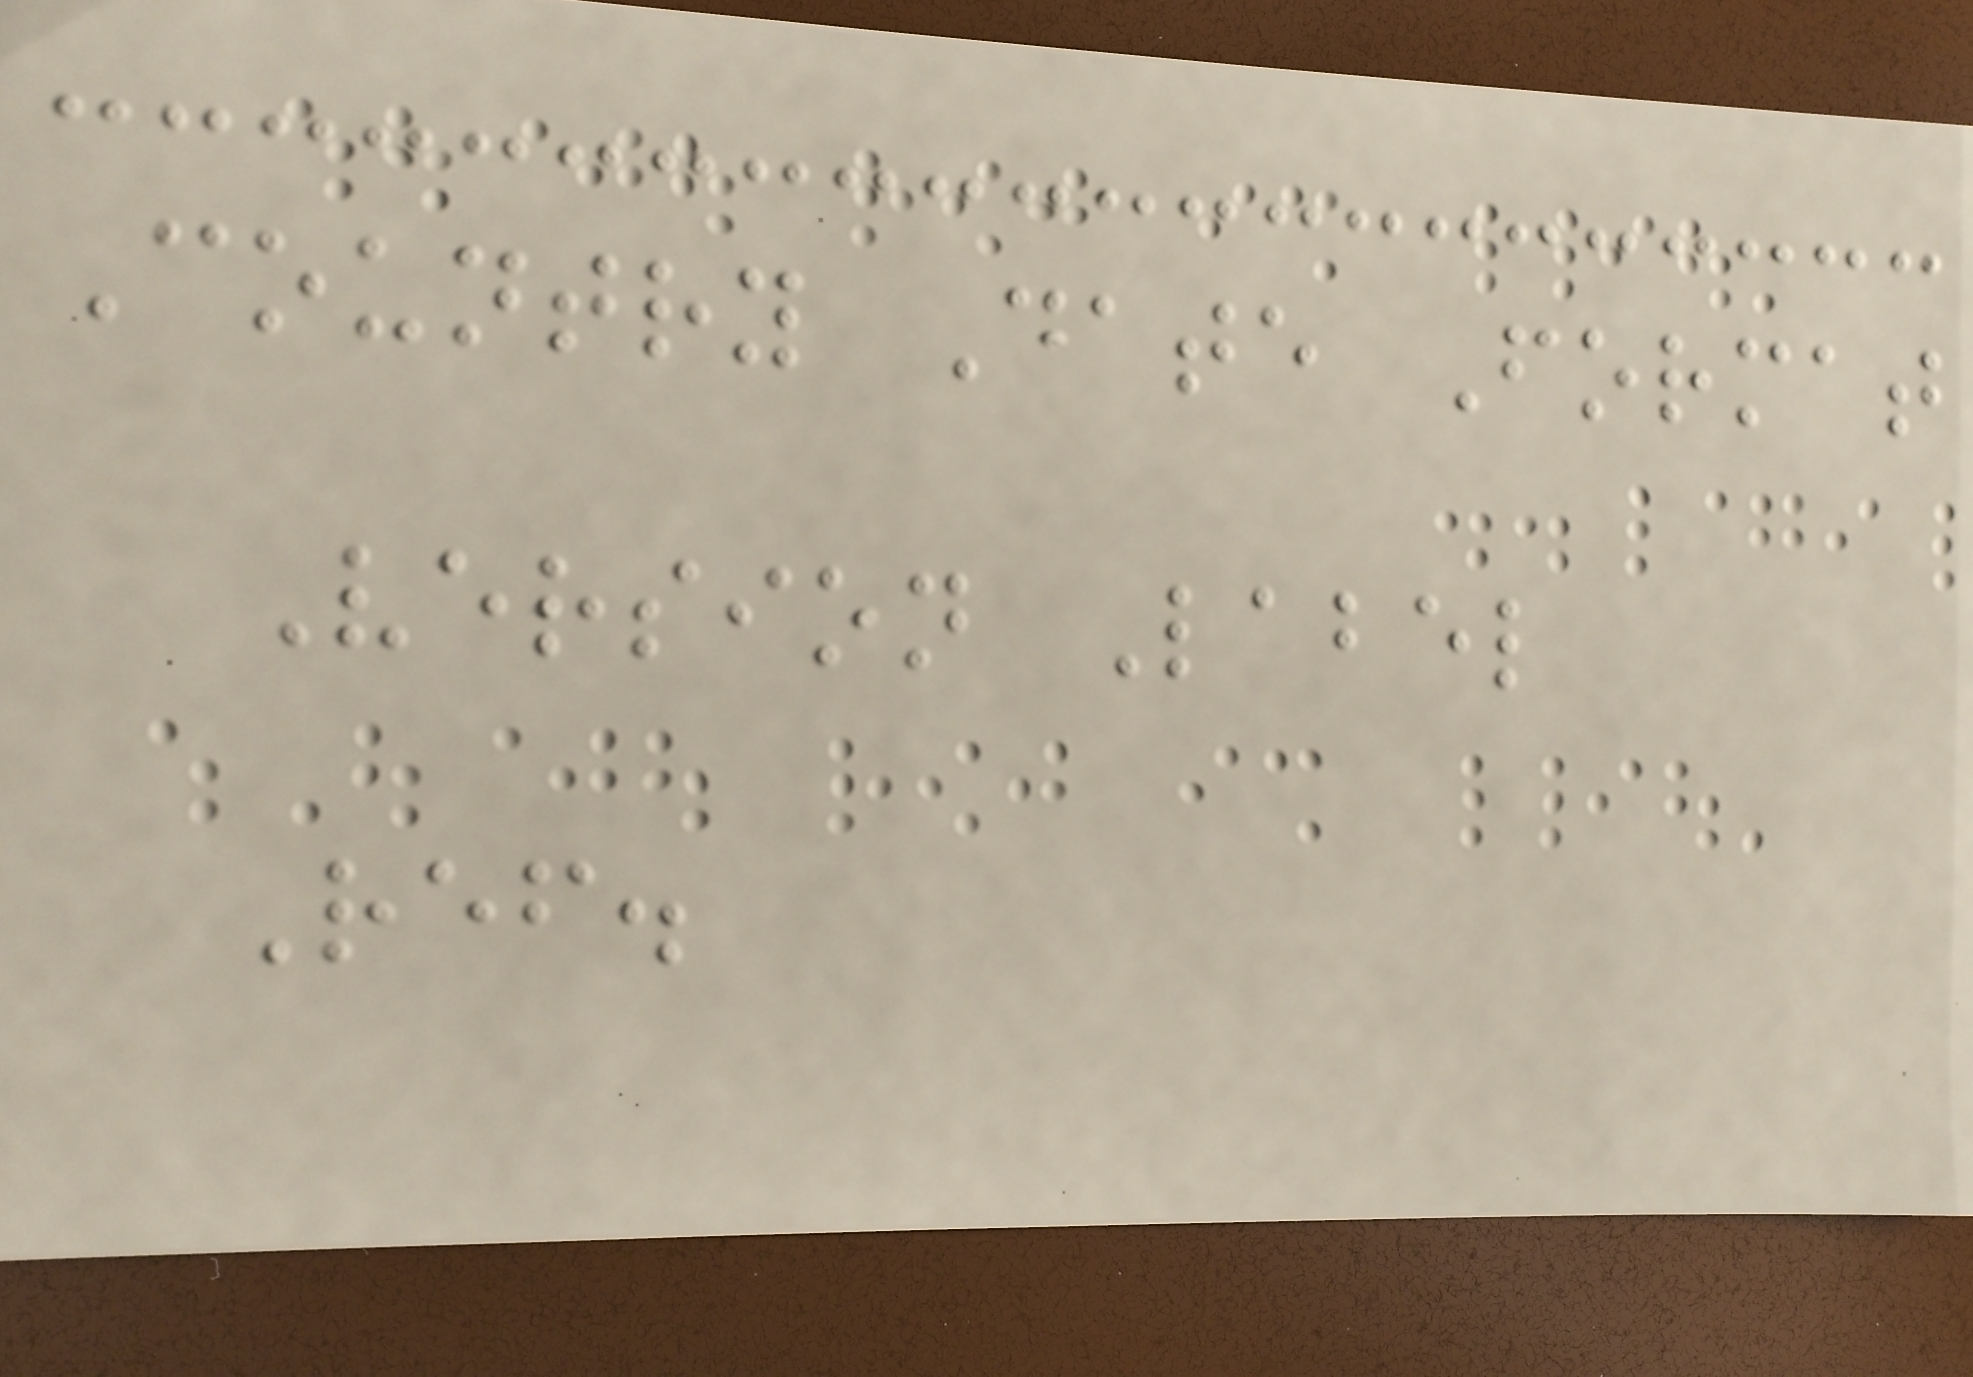Country Date Format
Version Label
Ref.
